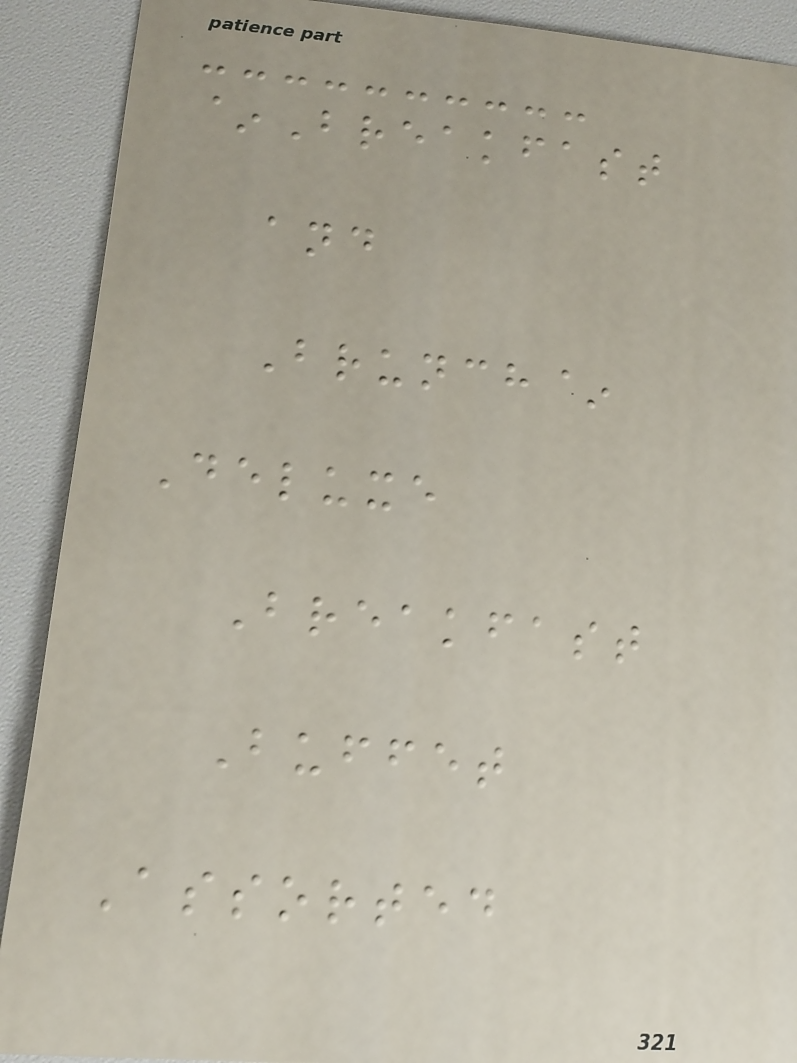~Breakfast
and
Brunch~
Deluxe
Breakfast
Buffet
Assorted
